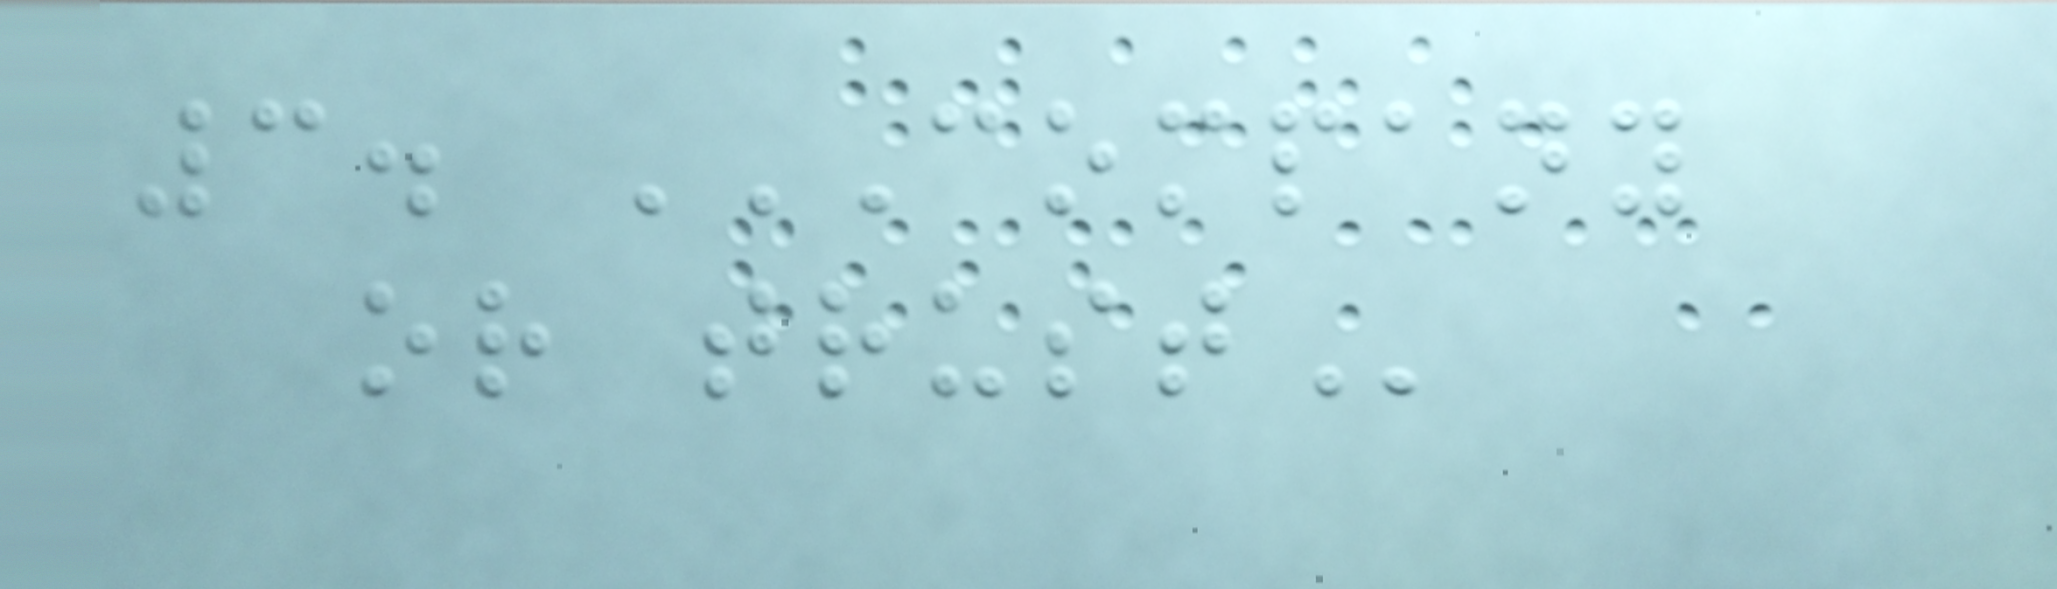3. COMPANY
OR TRUST
